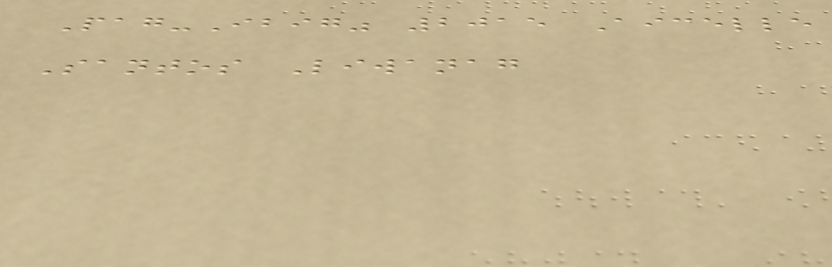Pag-Ibig" 2015 Aicelle
Santos Liwanag
